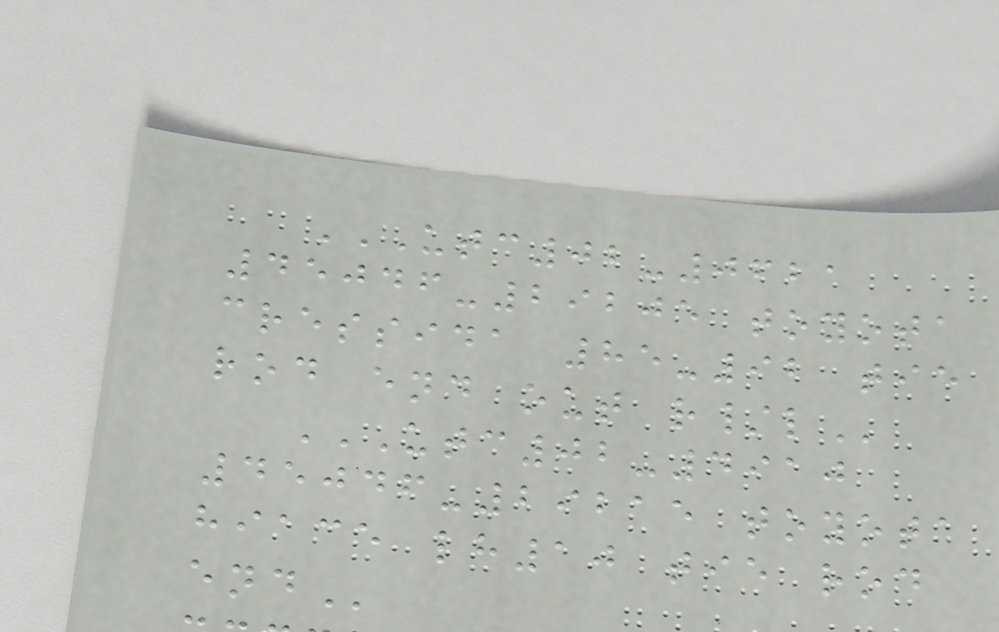UTC02-0621
45046-29205 TOYOTA
CRESSIDA 85-92 TIE
ROD END OUT R/L
UTC02-4910
45046-29215 TOYOTA
HIACE LH10 TIE ROD
END
